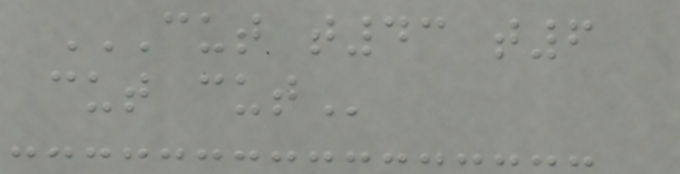CUT T43 T6
CUT CUT
